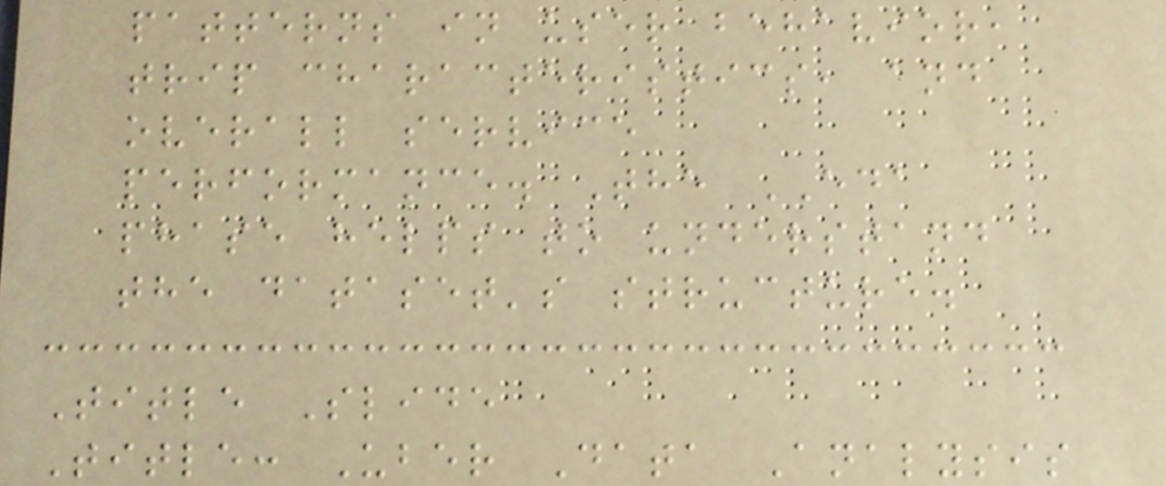patterns in user behavior,
trip characteristics, and
overall service
performance. The EDA
phase helps to understand
the dataset's structure.
Title Slide
Title: Uber Data Analysis
